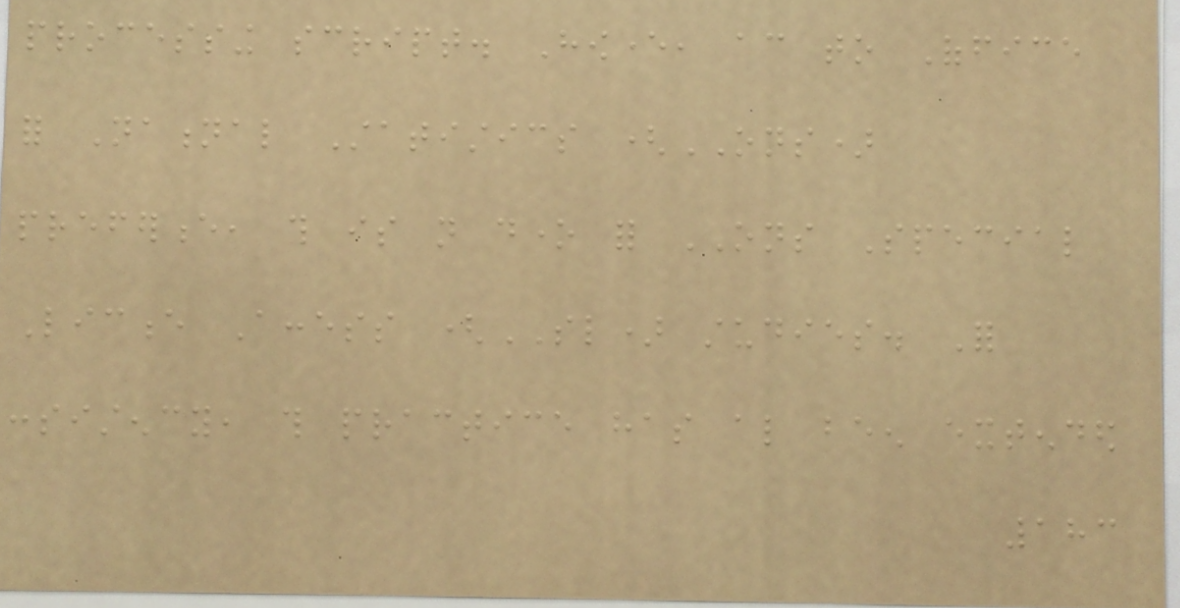processing script. However, according to Office
for National Statistics (ONS)
preference, this is not done for ONS Special
Licence Access (SL) studies. For
consistency, this practice has also been extended
183
